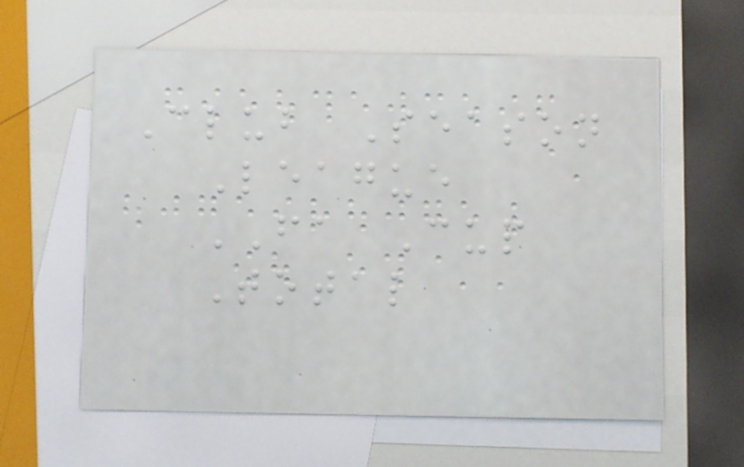Club Season
League
FA Cup
Total
